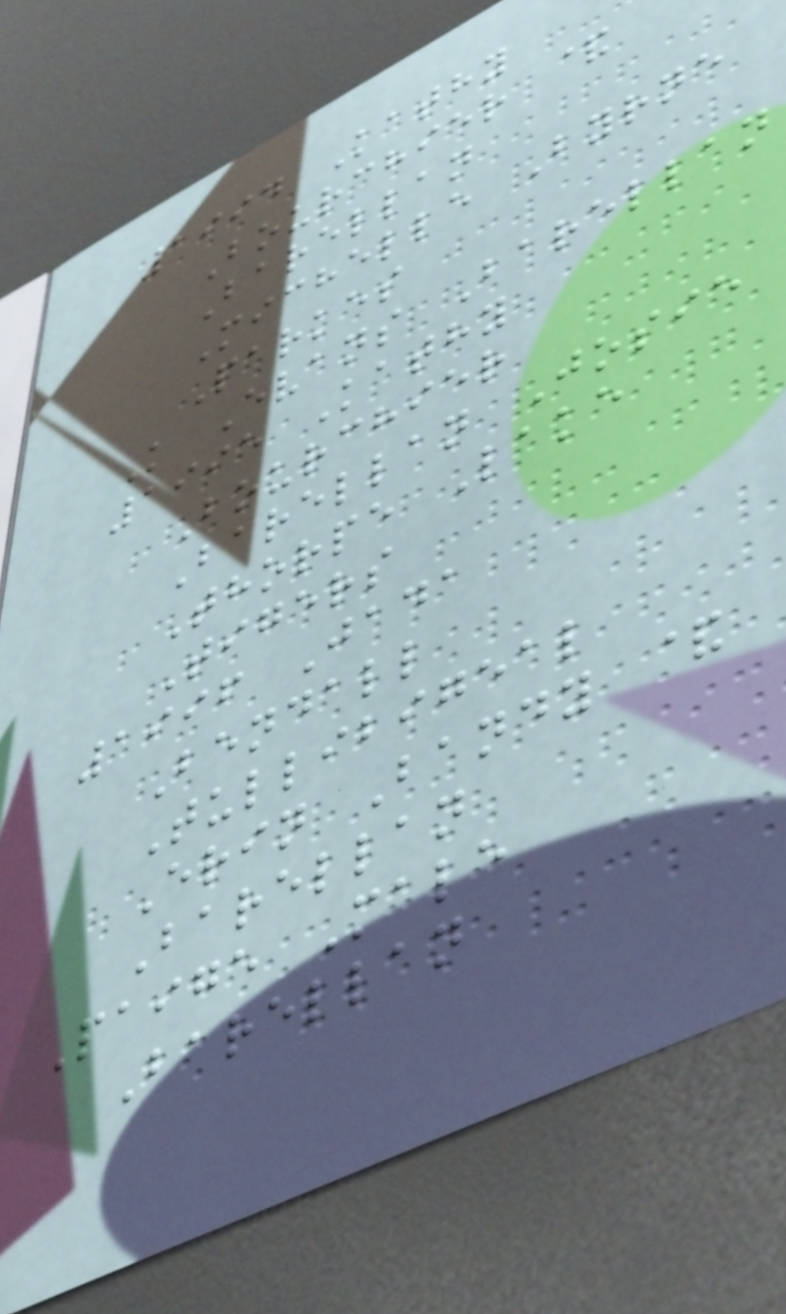1994 Kathy
Bourchier &
Barellan
Michelle Byrne
Parkes
K Evans Barellan
1995 Kathy
Bourchier
Barellan Josie
Thorpe Lake
Tigers
1996 Jada
Bendall
Tullibigeal
Erin Bandy &
Barellan
Paige Male
Barellan
